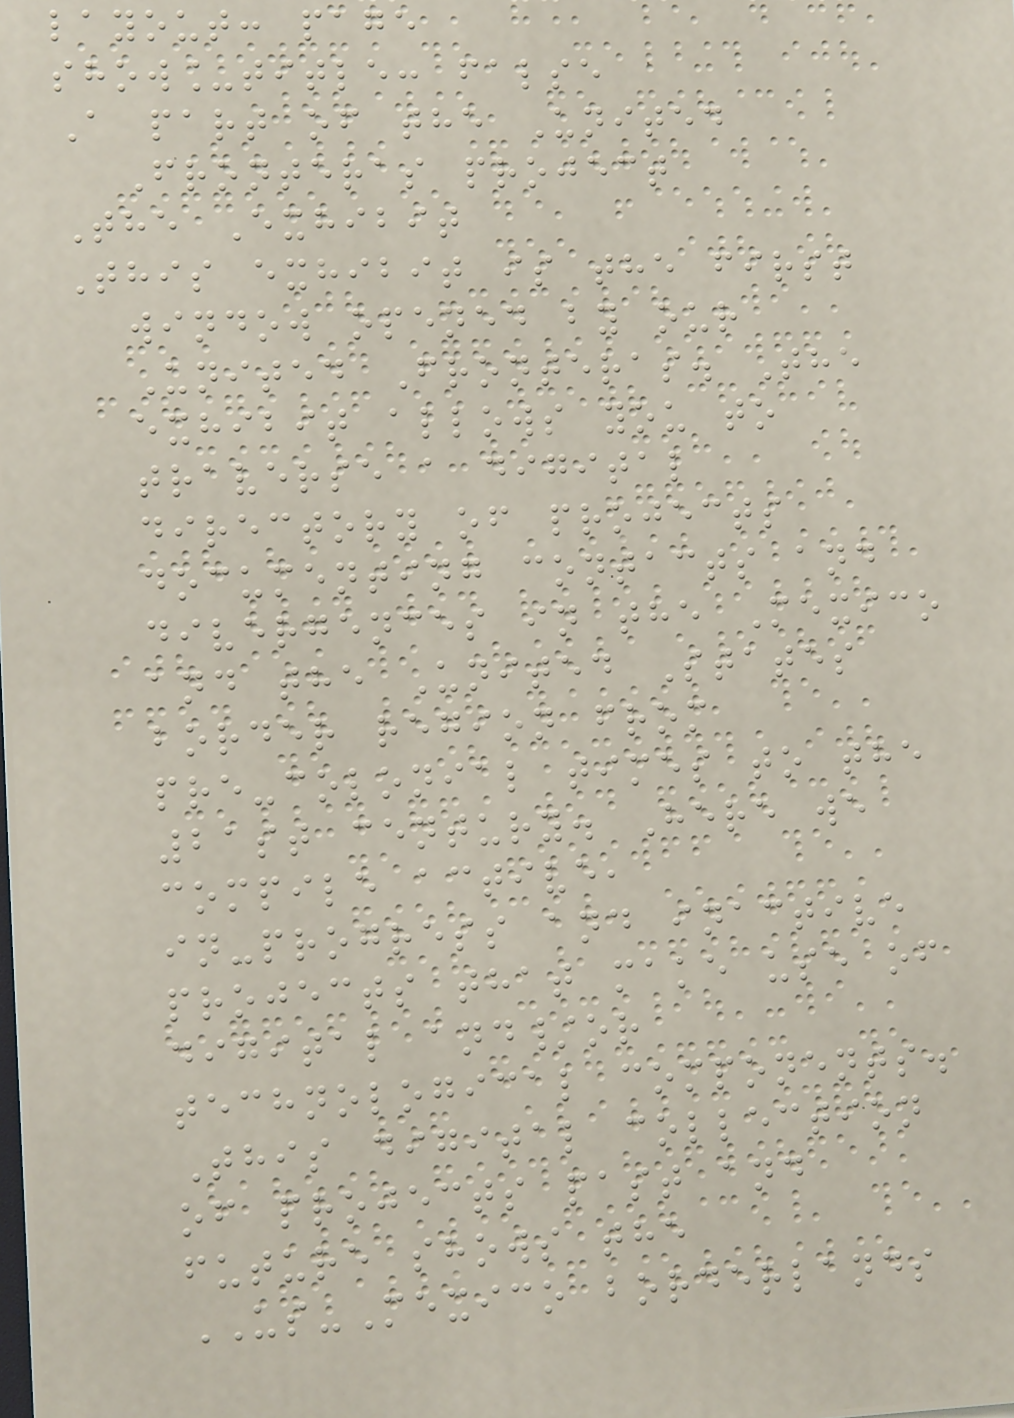layout: page
show_title: false
A part of the United
Fronteras project
The Exhibit
This exhibit is the first
window opened by our
United Fronteras. The
exhibit allows you to
traverse a digital
directory of projects
documenting contacts and
divergences in the Mexico
and the United States
border region from
pre-colonial times to the
21st century. Here we
compile active,
in-progress and inactive
projects that make use of
digital and/or
technological components.
This digital collection
of projects past and
future shows the
US-Mexico borderlands
